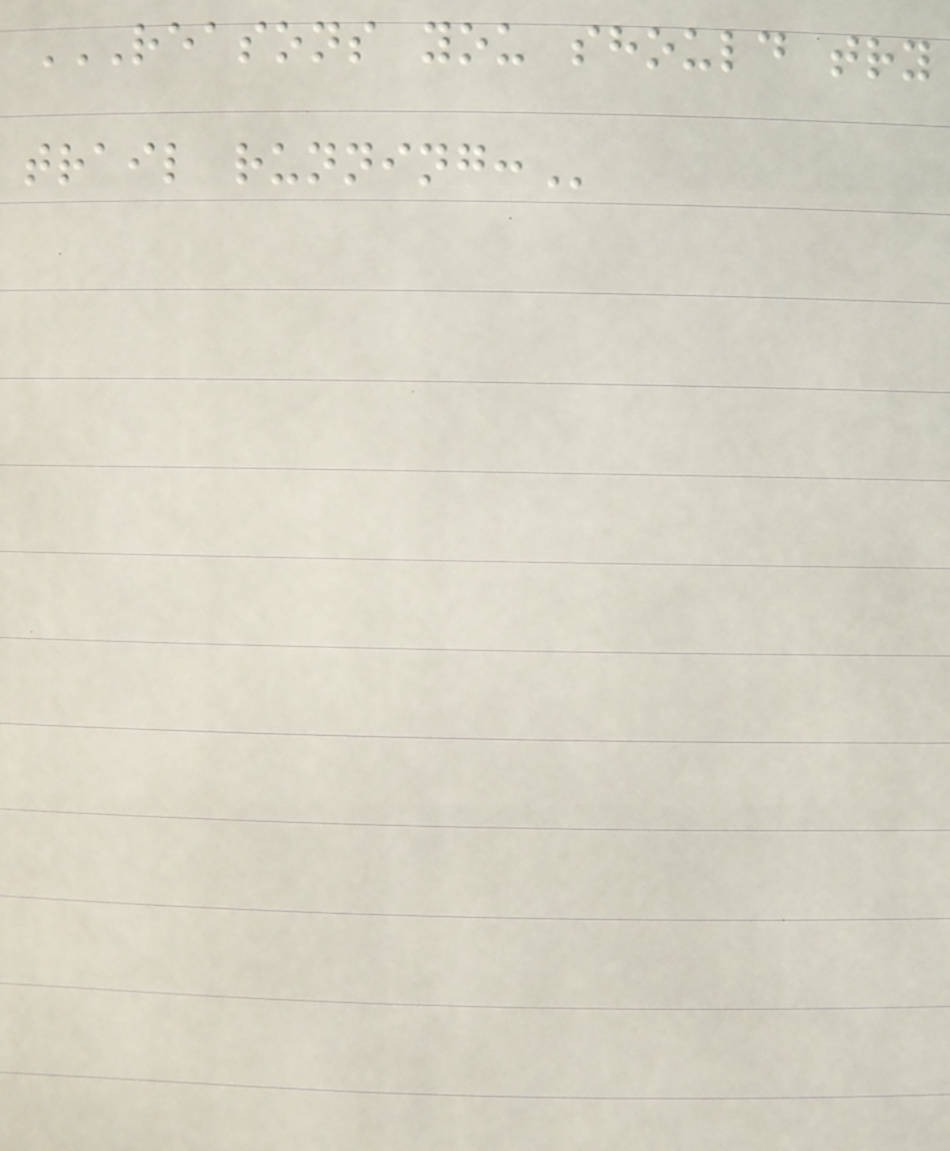REASONS YOU SHOULD TRY
TRAIL RUNNING:
